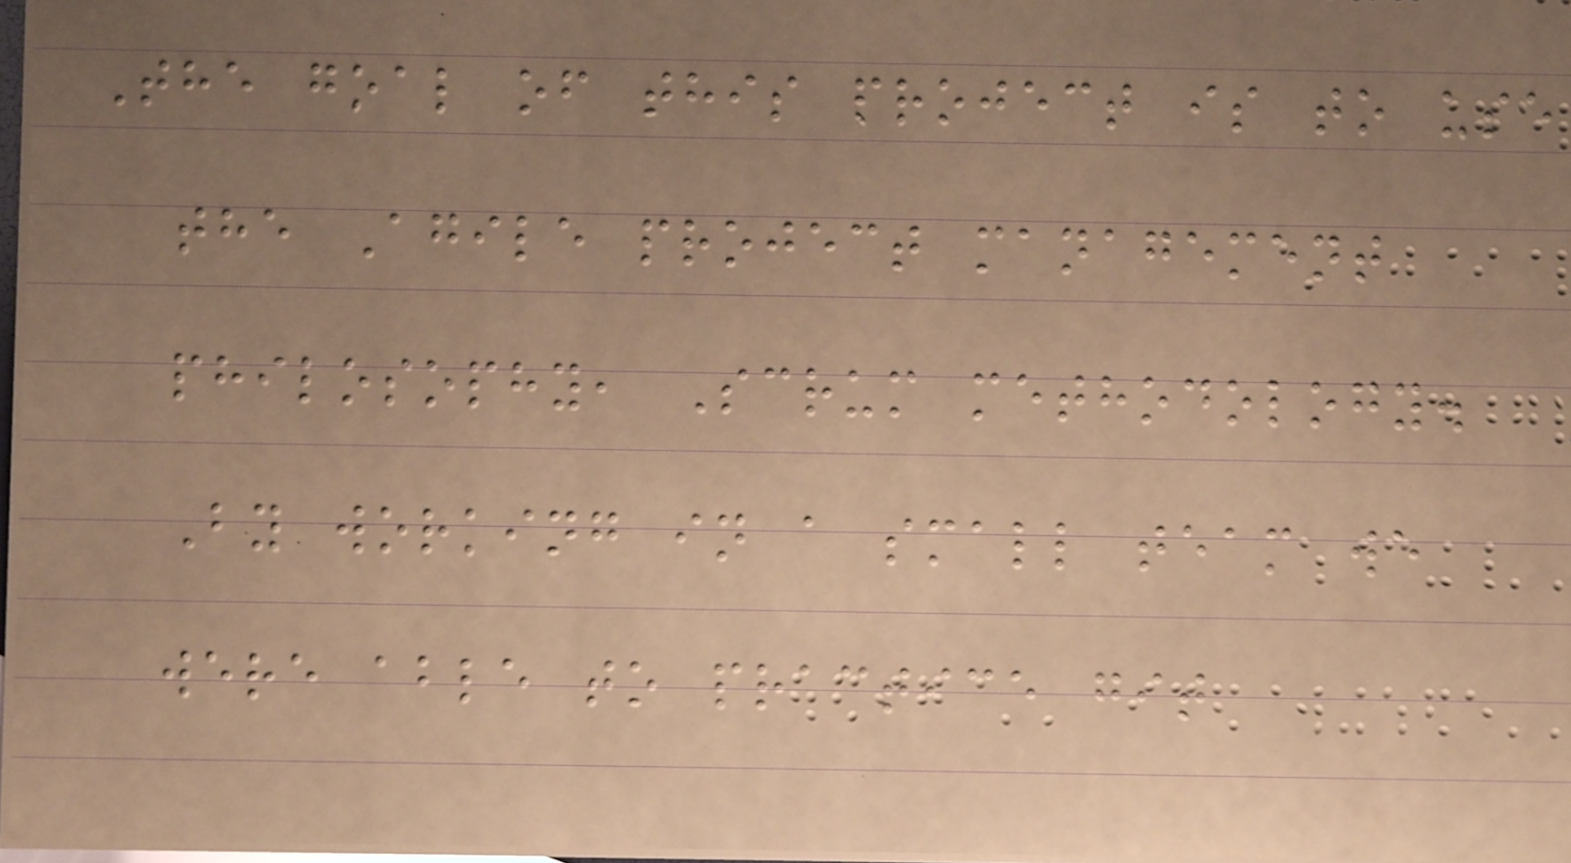The goal of this project is to use
the Agile project management
philosophy, Scrum methodology.
By working in a small team we
were able to practice git
